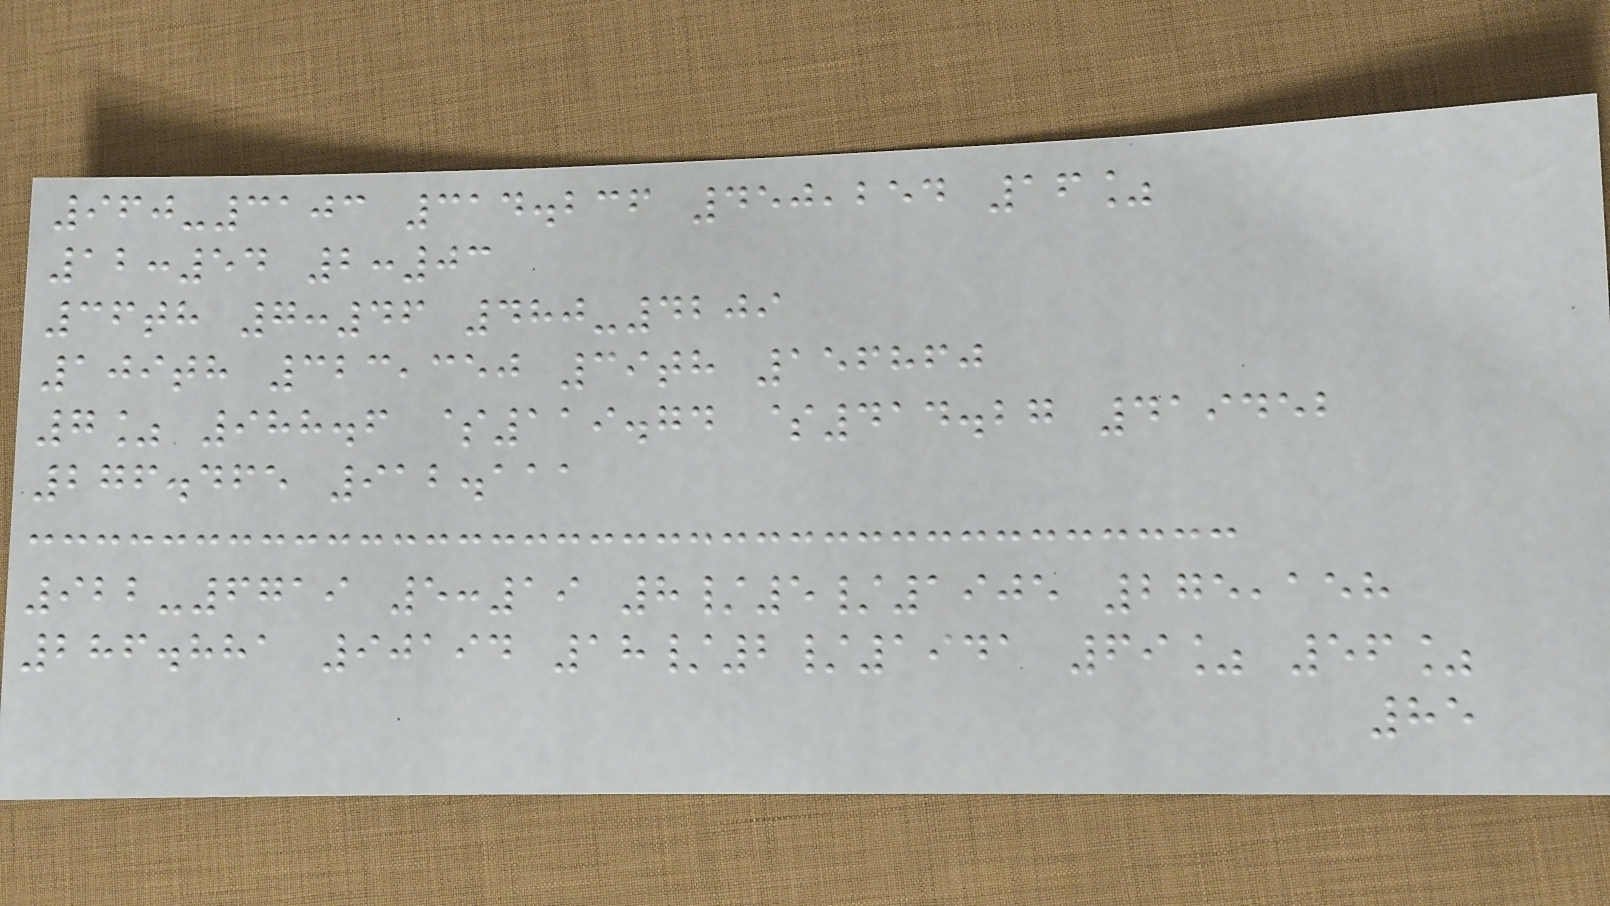960-3103 314.236 450,254 16%
12:54 2:03
36th 7:46 480-4209
109th 323,350 39th 156860
7% 988.6 $119.74 $414.27 419452
276.465 912.111
922-6719 5:19 8/5/1905 275,158
286.881 90194 18/2/1941 69% 56%
85
